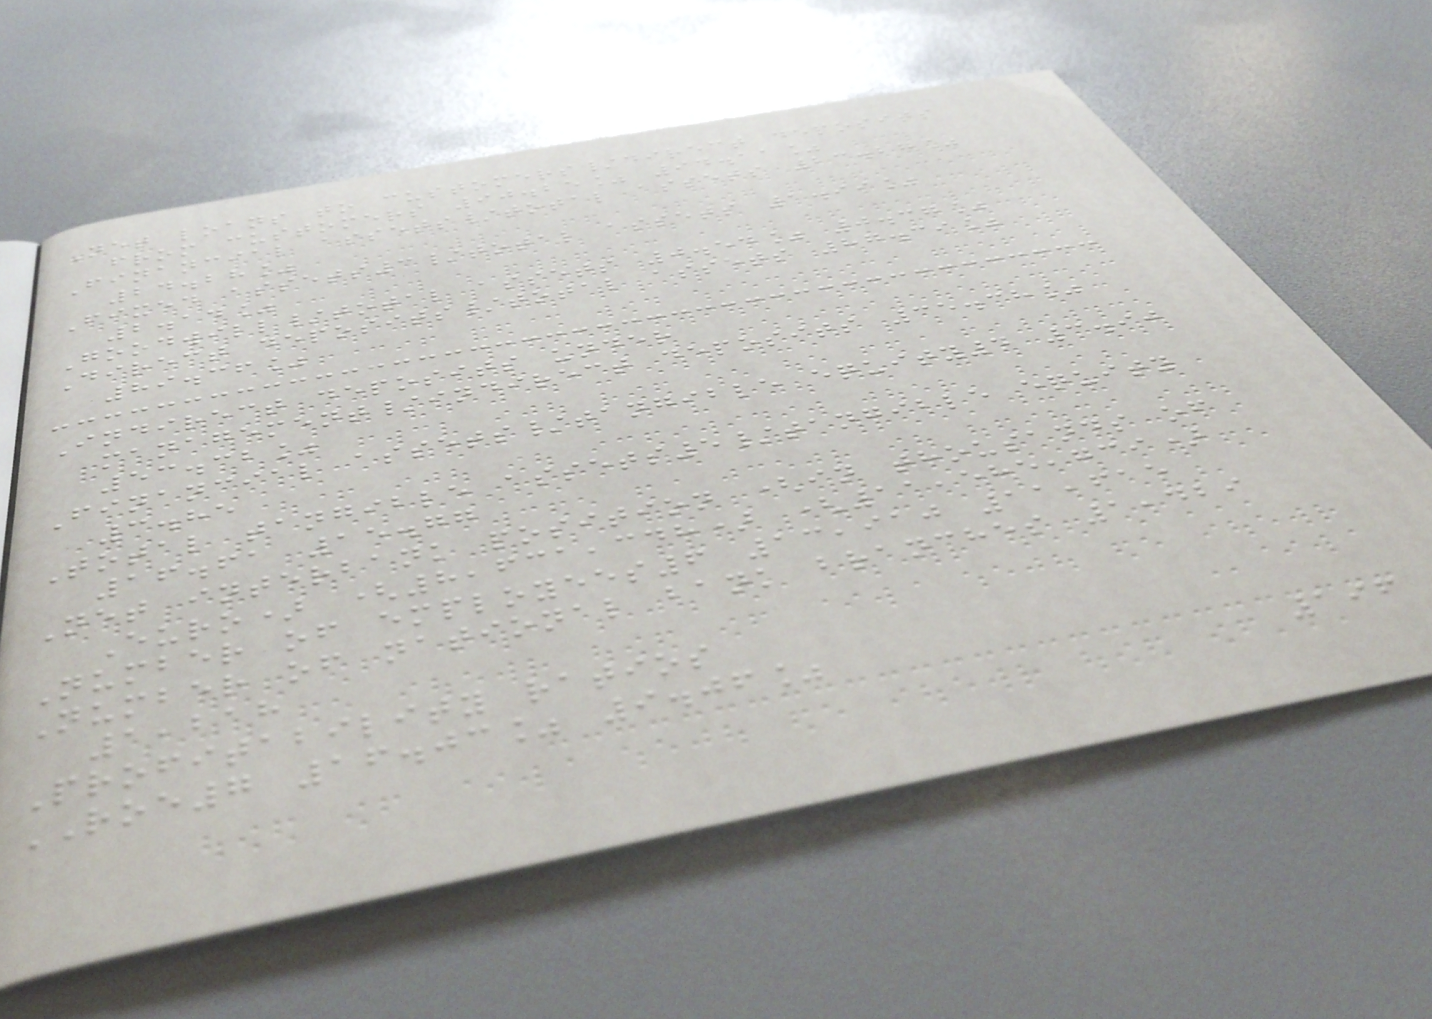Net loans to customers/direct deposits
from customers 90.25% 94.11%
Financial assets/total assets 23.27%
24.28%
Fixed assets3/total assets 1.99%
2.14%
Goodwill/total assets 0.54% 0.37%
Direct deposits/total assets 87.39%
89.36%
Indirect deposits under
management/indirect deposits 35.38%
53.32%
Financial assets/tangible equity4 3.90
3.85
Total tangible assets5/tangible equity
16.61 15.77
Net interbank position (in thousands of
Euro) (8,631,348) (11,585,739)
Number of employees6 13,910 11,615
Number of national bank branches 1,429
1,218
Profitability ratios
ROE7 16.03% 9.06%
196
